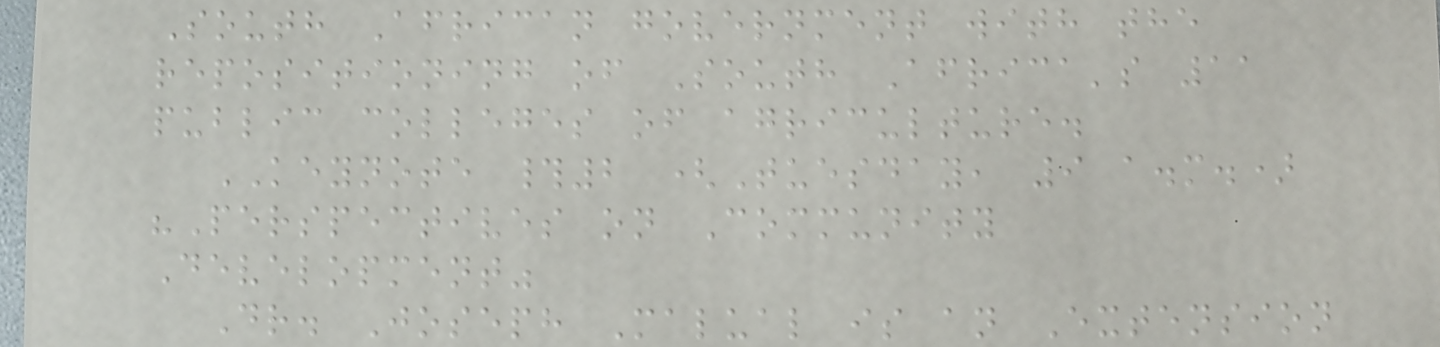South African government with the
repositioning of South Africa's 11
public colleges of agriculture.
KEYNOTE #2 (Tuesday, 9 a.m.)
"Perspectives on Community
Development"
Dr. Joseph Malual is an Extension
